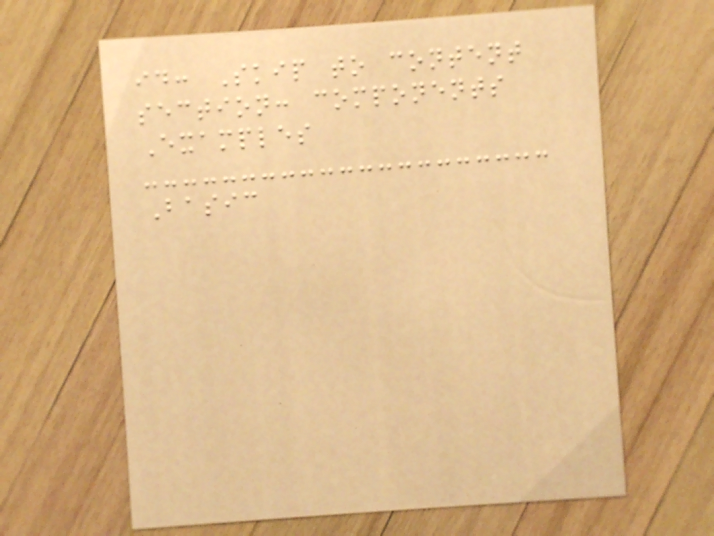id: Skip to content
section: components
Examples
Basic
